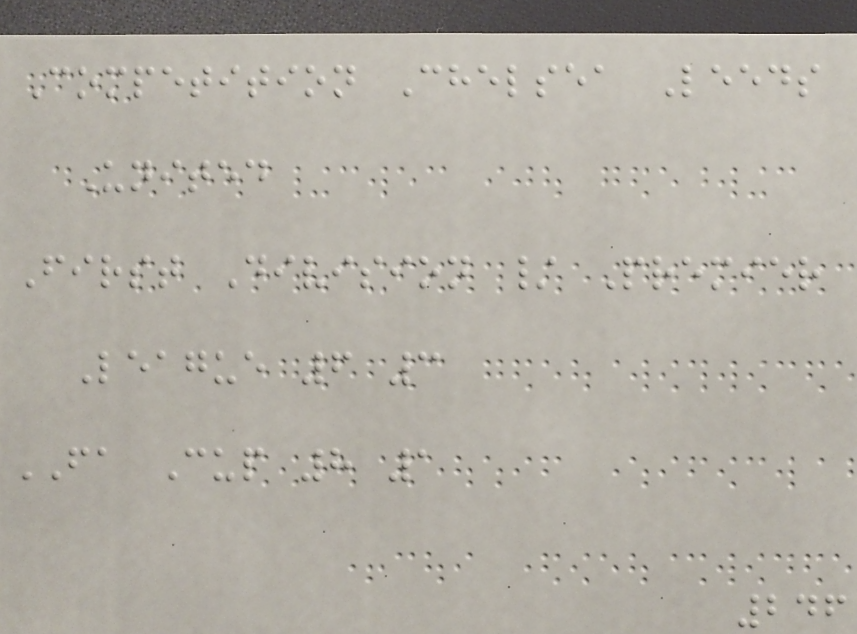Competition Chelsea Leeds
United
First Division / Premier
League 6 3
FA Cup 8 1
246
